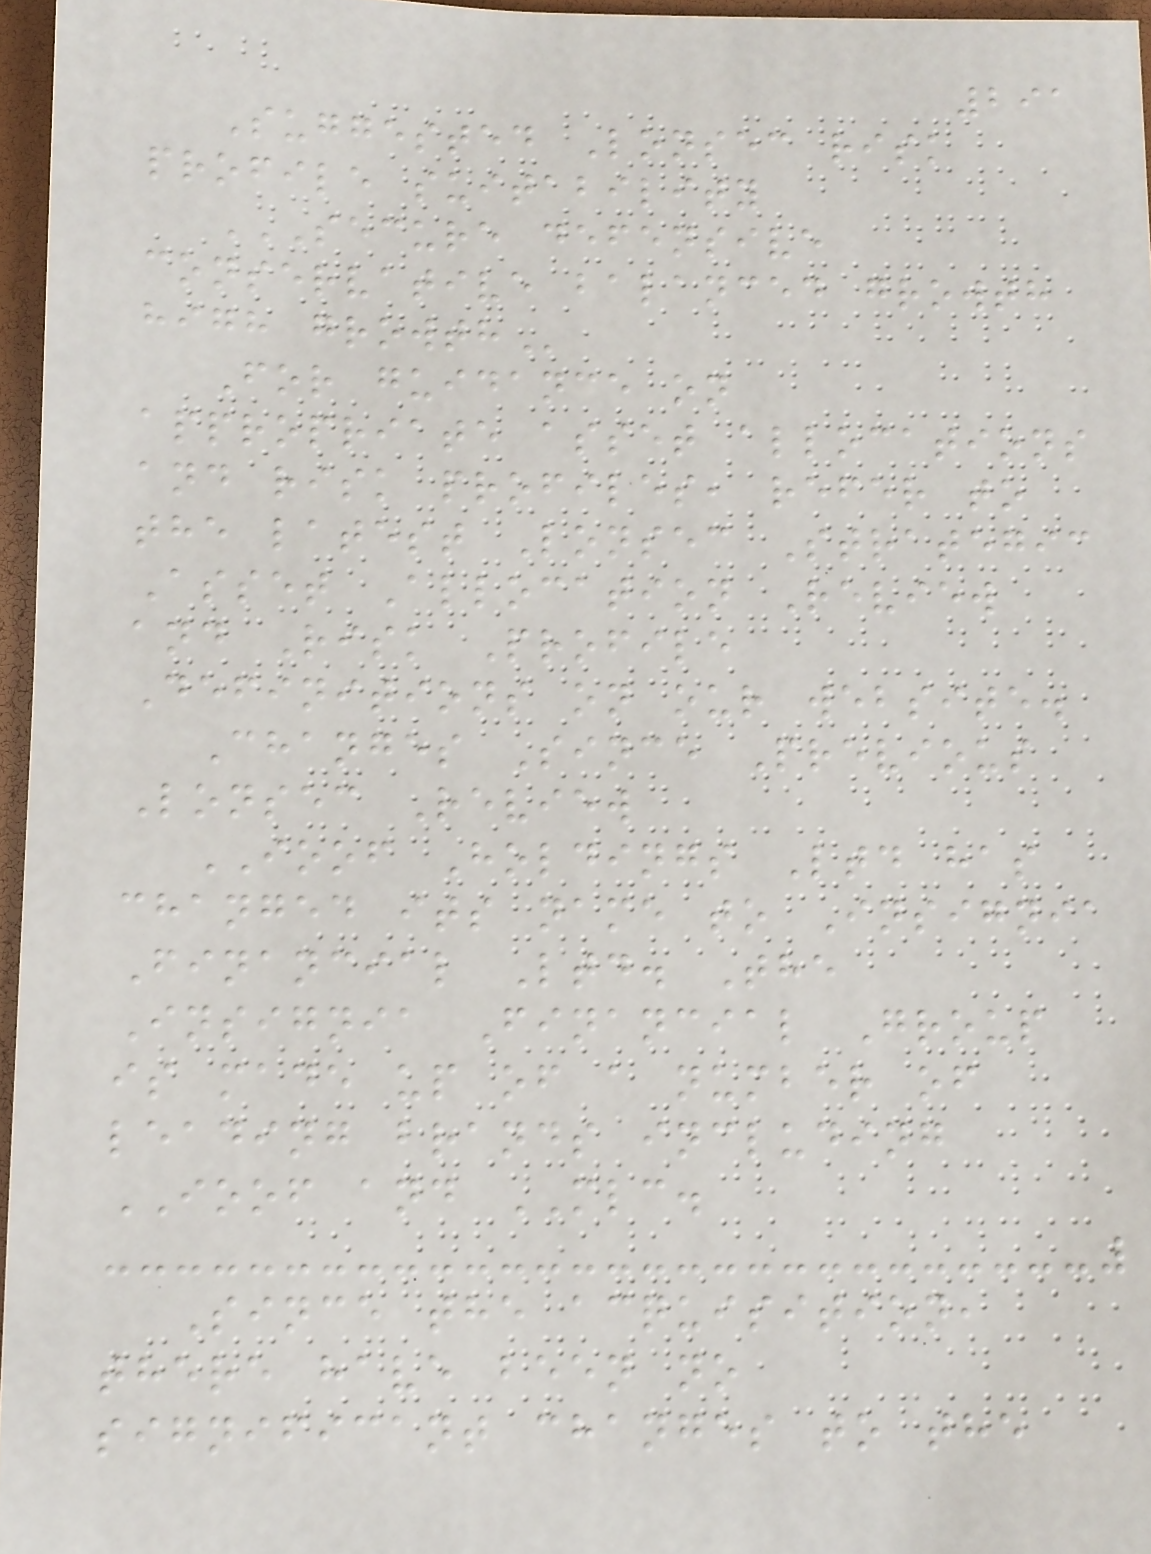291
Suggested Lonsec risk
profile suitability
SECURE DEFENSIVE
CONSERVATIVE BALANCED GROWTH
HIGH GROWTH
For guidance on
appropriate asset allocations
and risk profiles, refer to
the latest Lonsec Strategic
Asset Allocation Review
and Risk Profile
Definitions on our website.
Changes Since Previous
Lonsec Review
IOOF Holdings Ltd has
changed its name to Insignia
Financial Ltd. The
Insignia Financial Group
is made up of a number of
leading brands including
IOOF and MLC.
Since the acquisition,
there have been no
significant changes to the
